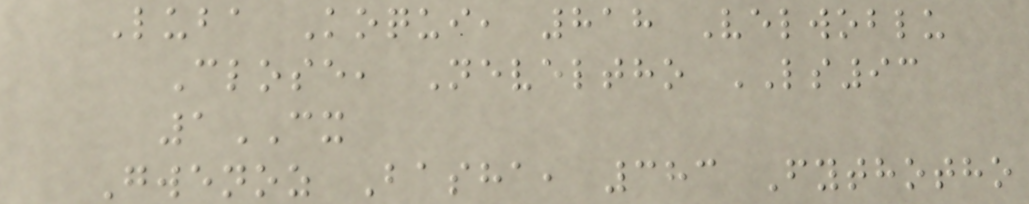Luba Koqui, 818 Velwoblu
Close, Neveltho LS93
1CX
Gwenoz Basha, 383 Fythotho
